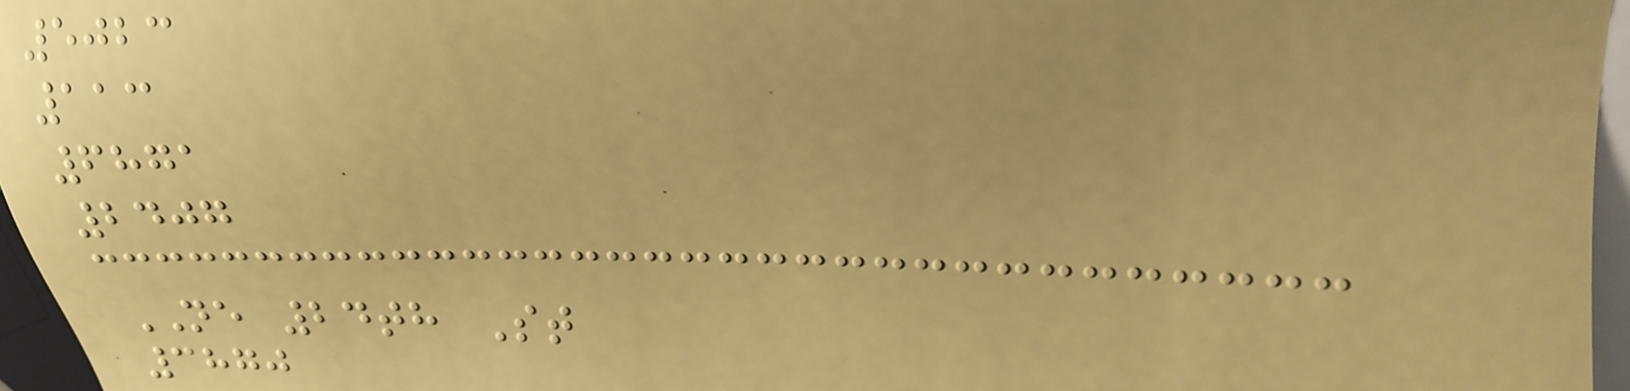5023
113
6871
2407
NE 24th St
3870
